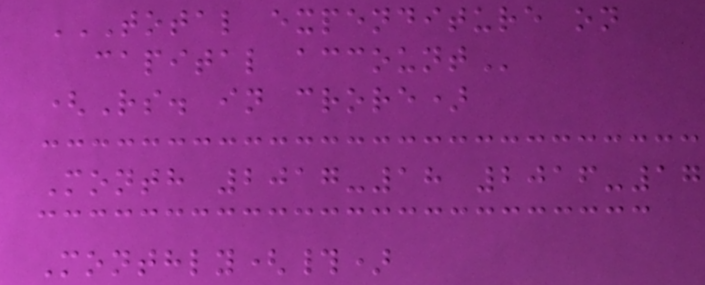TOTAL EXPENDITURE ON
CAPITAL ACCOUNT
(Rs. in crore)
Month 2017-18 2016-17
Monthly(#)
